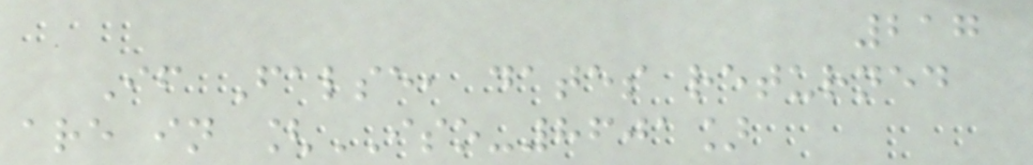217
If False, dates returned
are in [ISO-8601]
